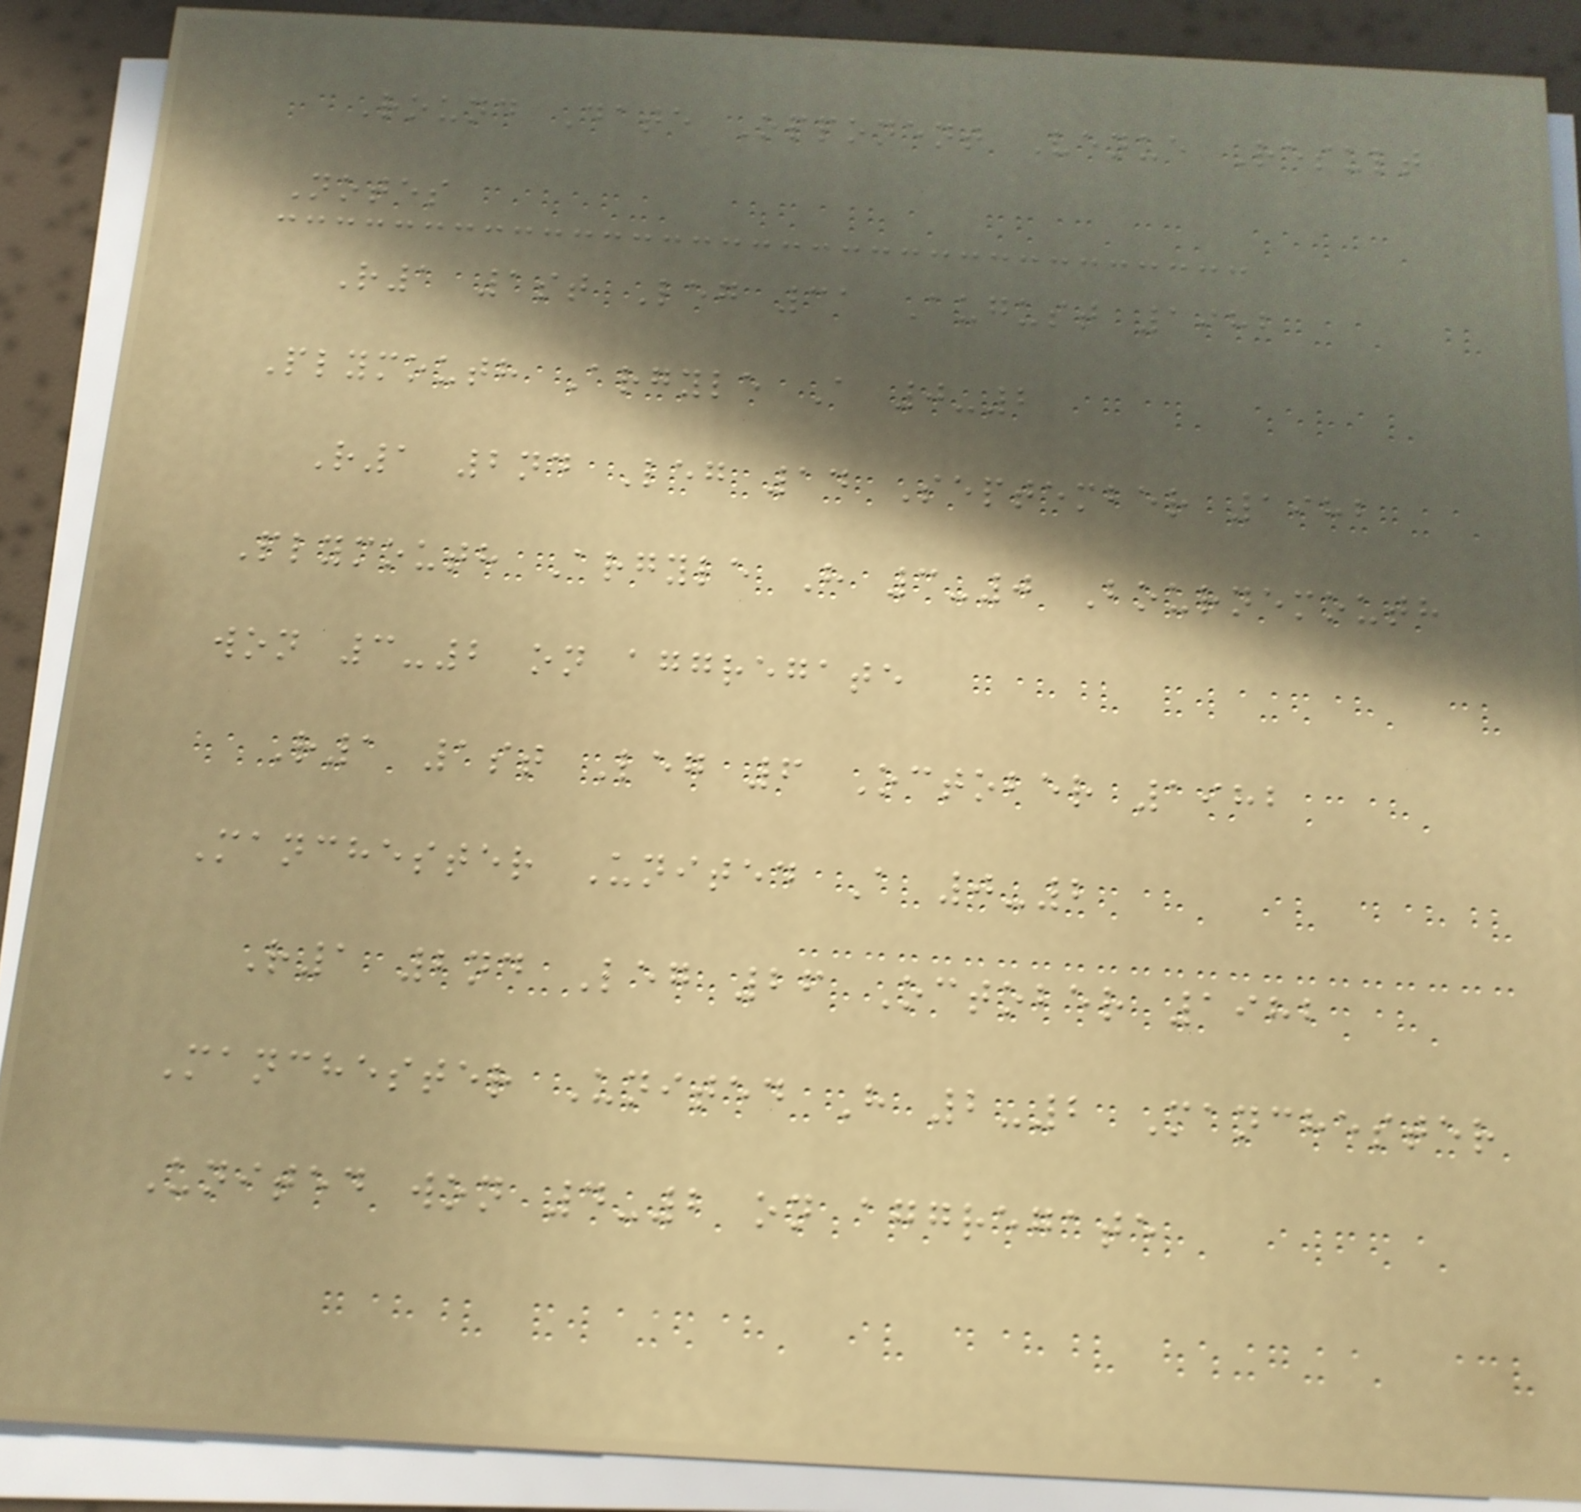Round Date Opponent Venue Result
Notes
R1 1st Leg 31 August 1982
Plymouth Argyle A 0-2
R1 2nd Leg 14 September 1982
Plymouth Argyle H 3-0 Bournemouth
won 3-2 on aggregate
R1 1st Leg 6 October 1982
Manchester United A 0-2
R1 2nd Leg 26 October 1982
Manchester United H 2-2 Manchester
United won 4-2 on aggregate
